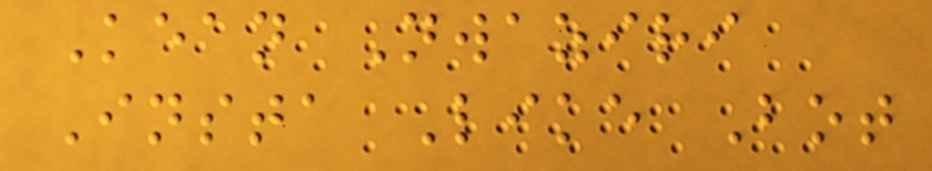Kean Nwaziri
Insta Like Bot
